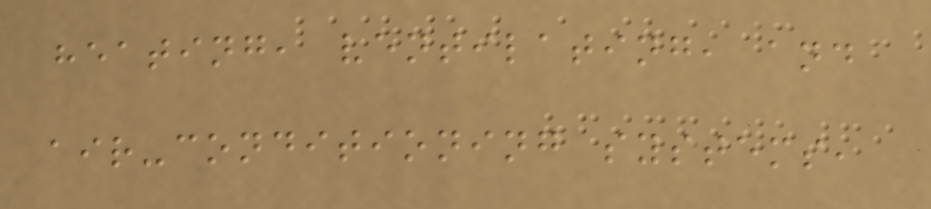heating, ventilating, and
air-conditioning systems,
